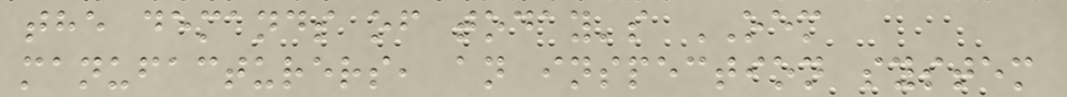the demands of today's OEM
manufacturers, an inspection system
